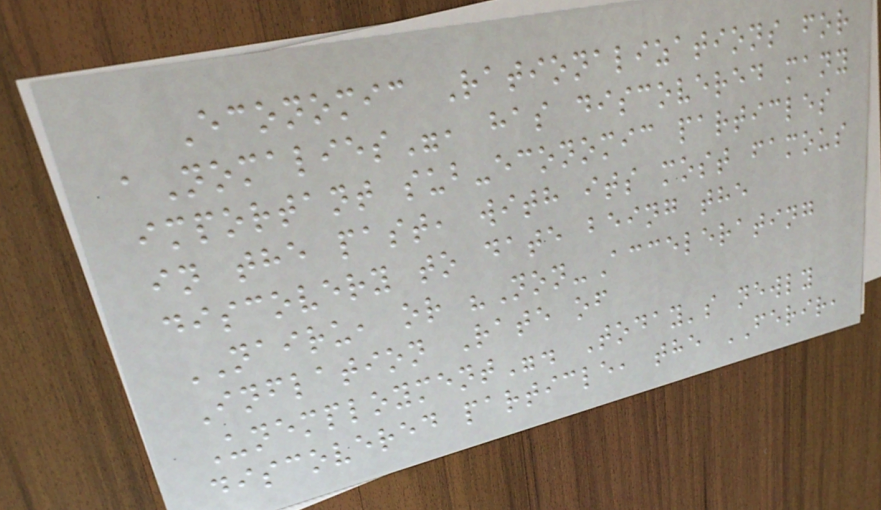Economic Rationalizations for
aNomalies", has discovered many
important sub-economic particles
in the past, with its most famous
discovery to date being the
NAIRU, or "Non-Accelerating
Inflation Rate of
Unemployment". Today's newly
discovered particle, the FERIR,
